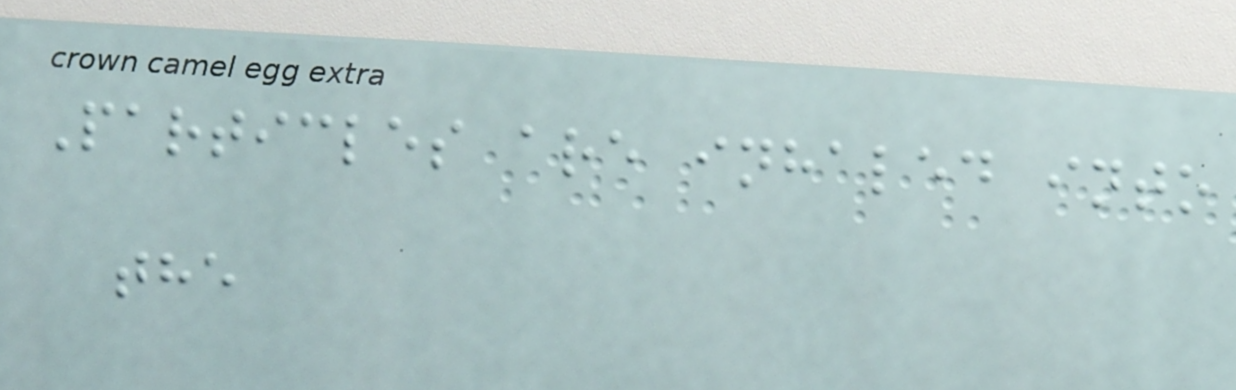Particles are inhaled into
the
